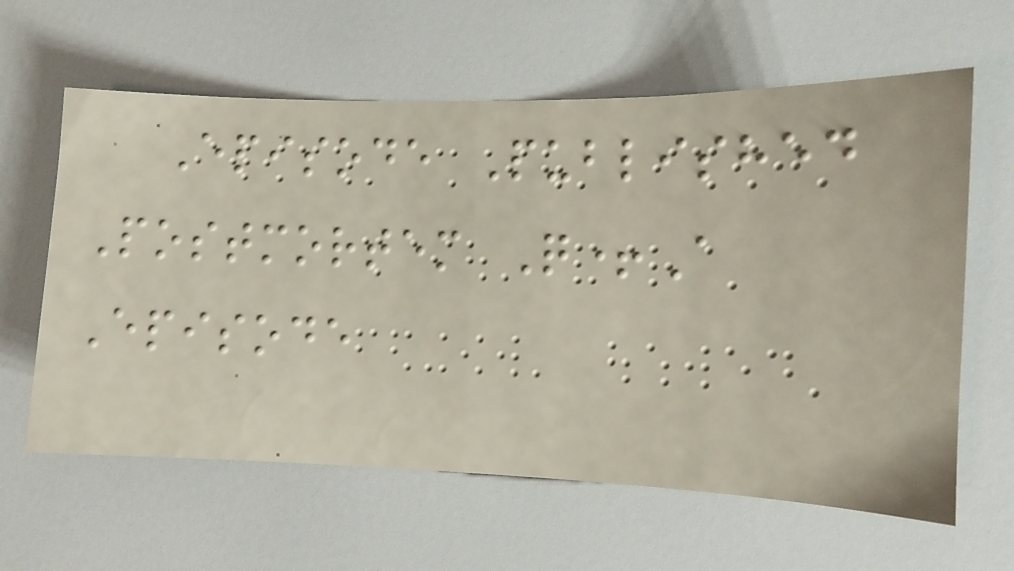Episode Published
Postmortem Q+A
Episode
